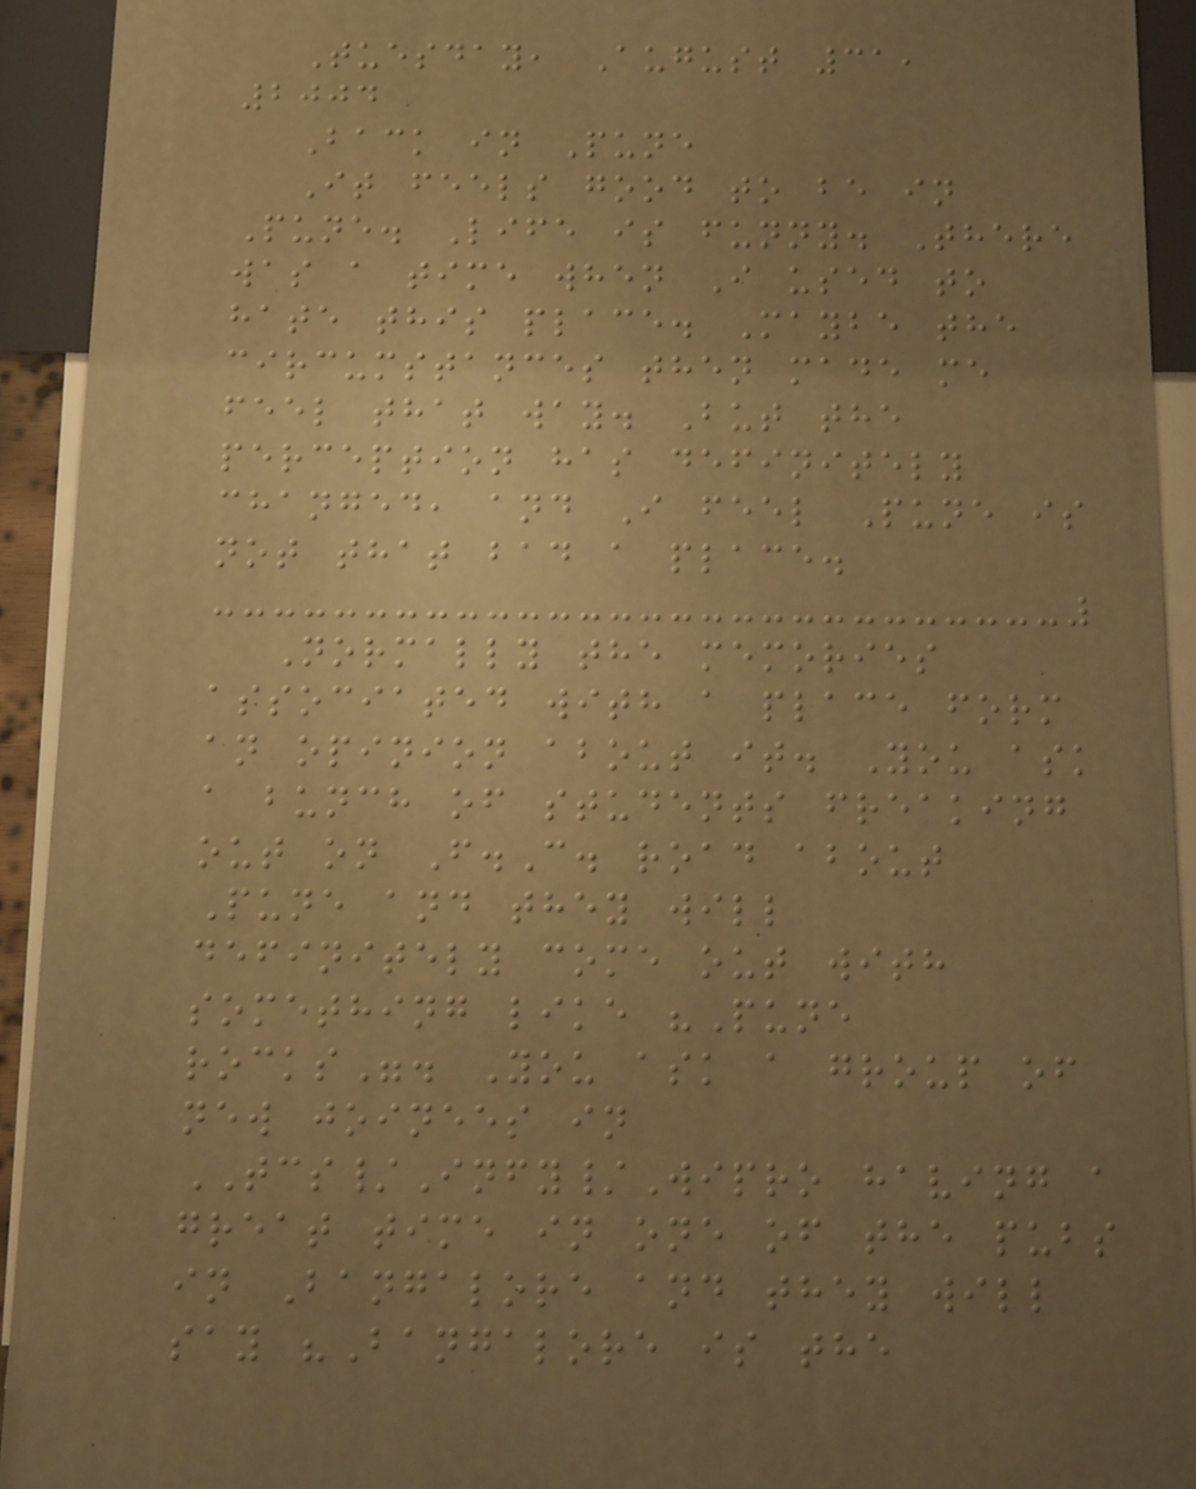Tuesday, August 31,
2004
Back in Pune
It feels good to be in
Pune. Life is funny. There
was a time when I used to
hate this place. Maybe the
circumstances then made me
feel that way. But the
perception has definitely
changed, and I feel Pune is
not that bad a place.
Normally the memories
associated with a place form
an opinion about it. You ask
a bunch of students freaking
out on F.C. road about
Pune and they will
definitely come out with
something like "Pune
rocks". You ask a group of
new joinees in
TCS/Infy/Wipro having a
great time in one of the pubs
in Bangalore and they will
say "Bangalore is the
